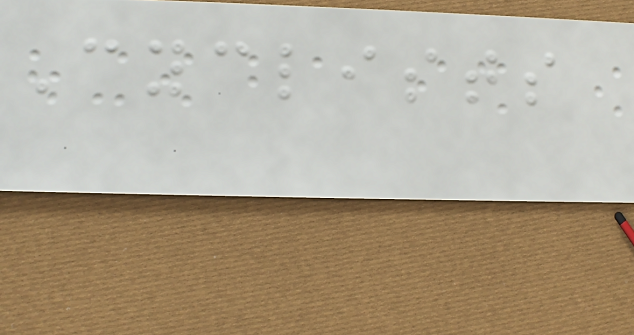Cyclists
